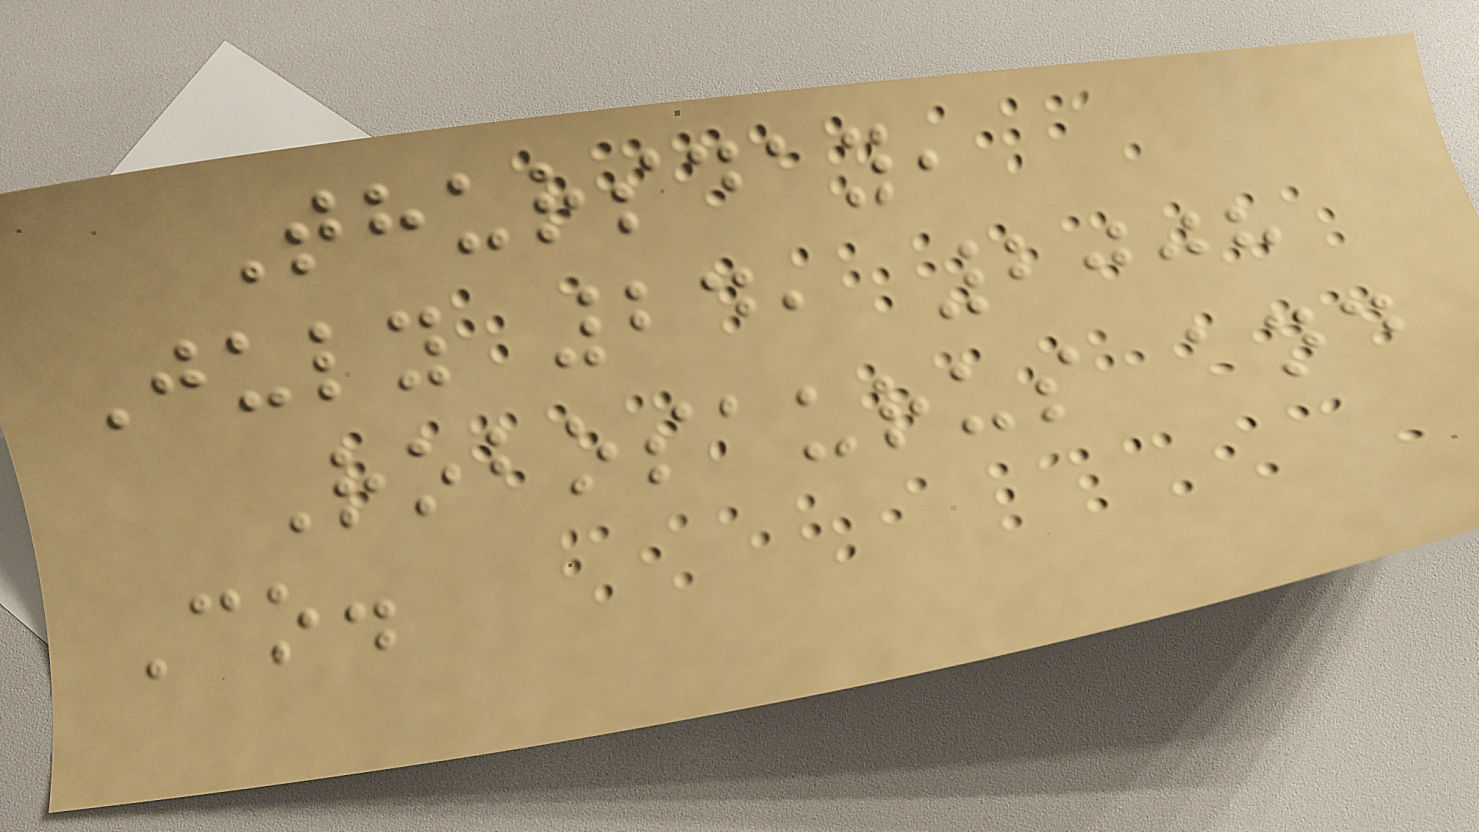Thursday,
July 24, 2008
Robosaurus and
Co.
